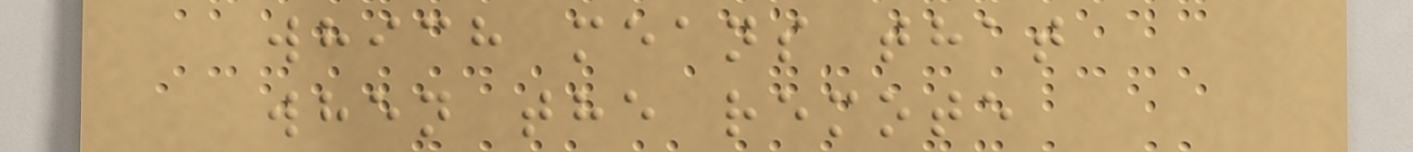which means that
when the remote
